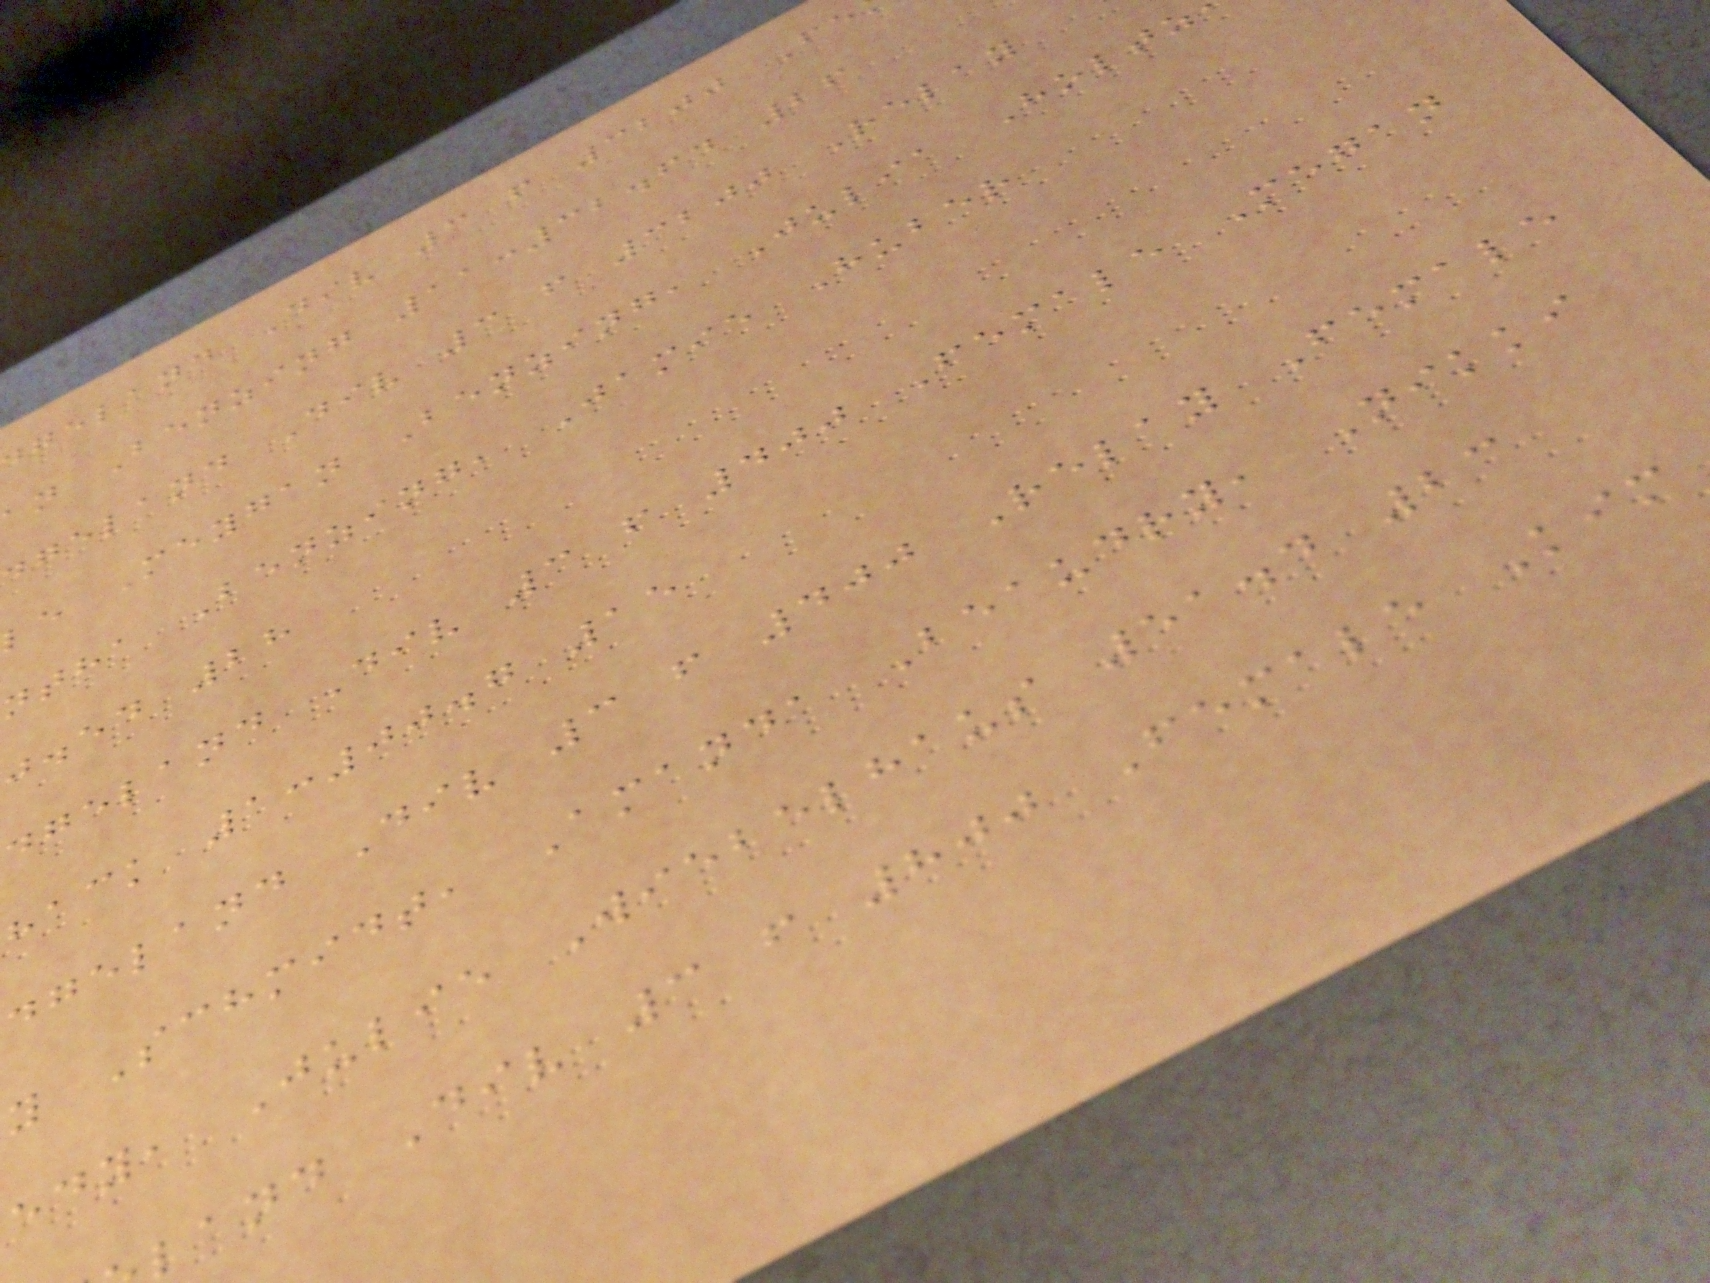geland Div 3 f 3200 Fe
an Benzing 11:32.64 26
dgeland Div 3 f 3200 Relay
le Meygan Benzing, Julia Holtz
ntha Benzing, Jamie Huber
j.ed 28
dgeland Div 3 f 400 Female Megan
hack 1:00.7 15
dgeland Div 3 f 400 Relay Female
y Schmidt, Amanda Beaudry, Nikki
edy, Julie Wiebelhaus 51.4 23
land Div 3 f 800 Female Kim
